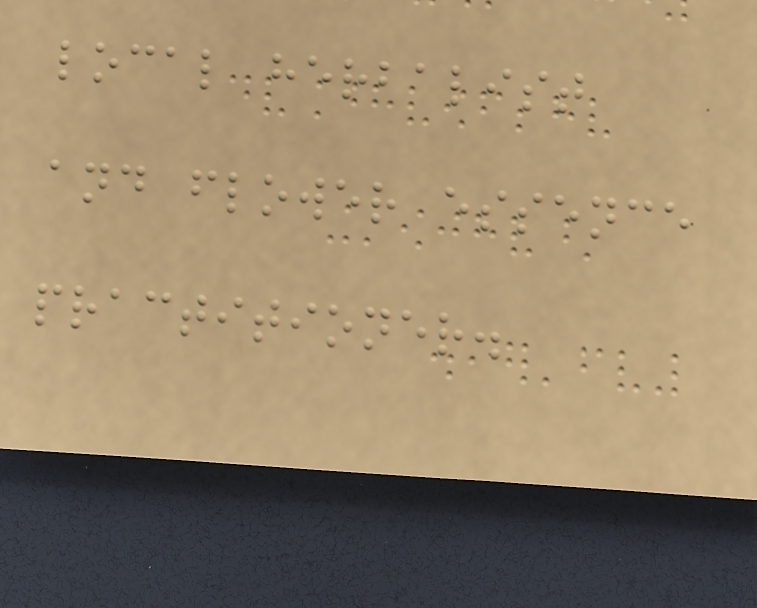local herbalist
and flower essence
practitioner.
